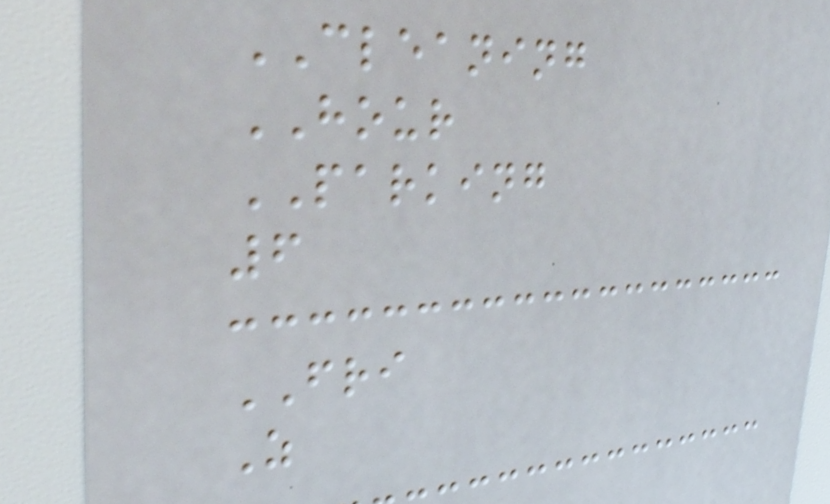CLEANING
HOUR
PARKING
6
FRI
Z
